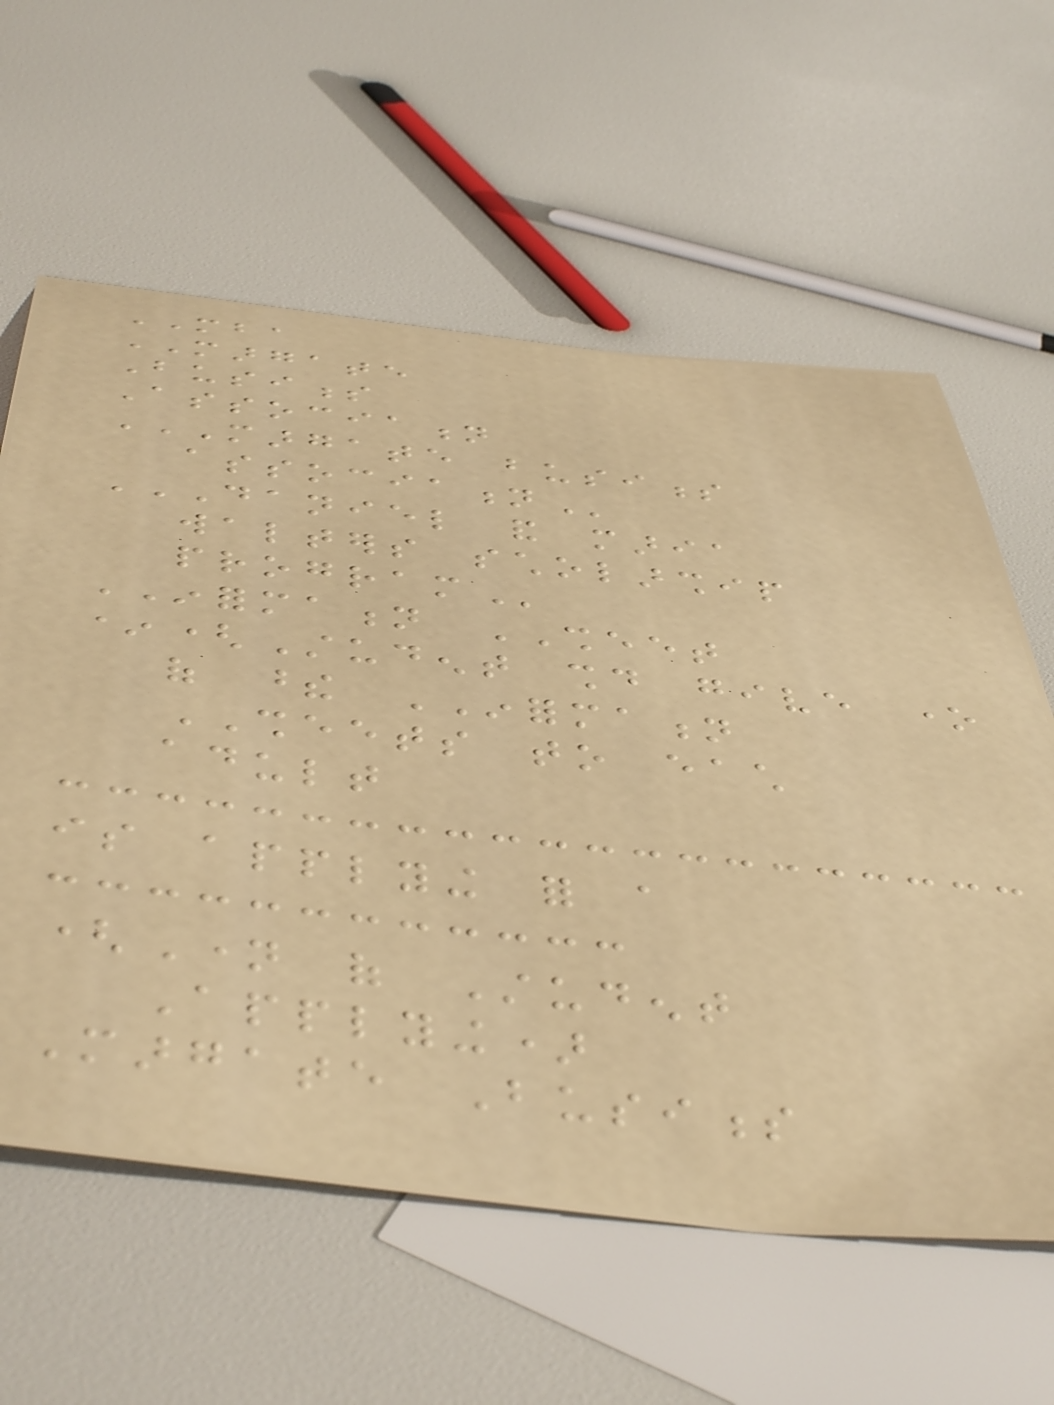MBA
MARGATE
Business
Association
MARGATE BUSINESS
ASSOCIATION
DANIEL AND MARIA
WALTERS SCHOLARSHIP
PROGRAM
INFORMATION SHEET
*(Student should give one
of these INFORMATION
SHEETS to each
adult
is applying for a
(Name of Student
Applying)
Margate Business
